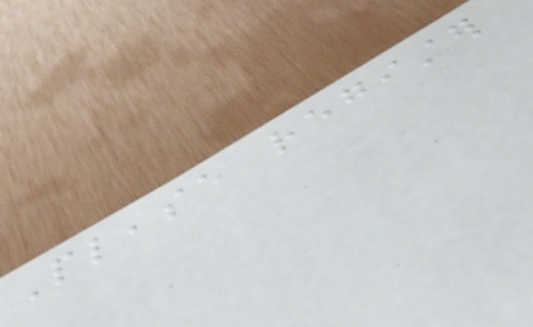Please register
